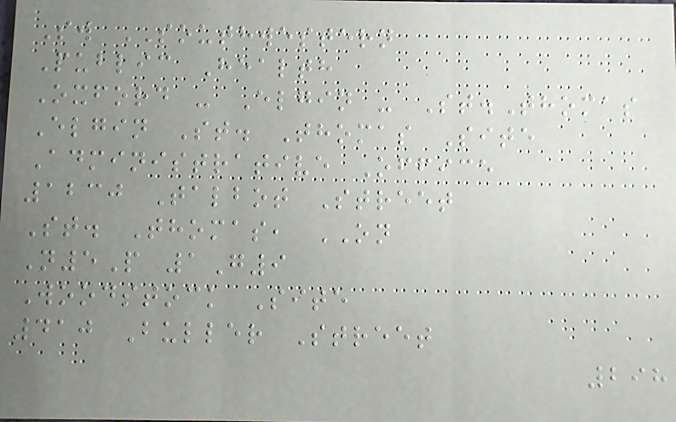Sw SOUTHWESTERN
Public Health
Oxford - Elgin - St.Thomas
Elgin St. Thomas Site
Administrative Office
1230 Talbot Street
St. Thomas, ON
N5P 1G9
Woodstock Site
410 Buller Street
298
